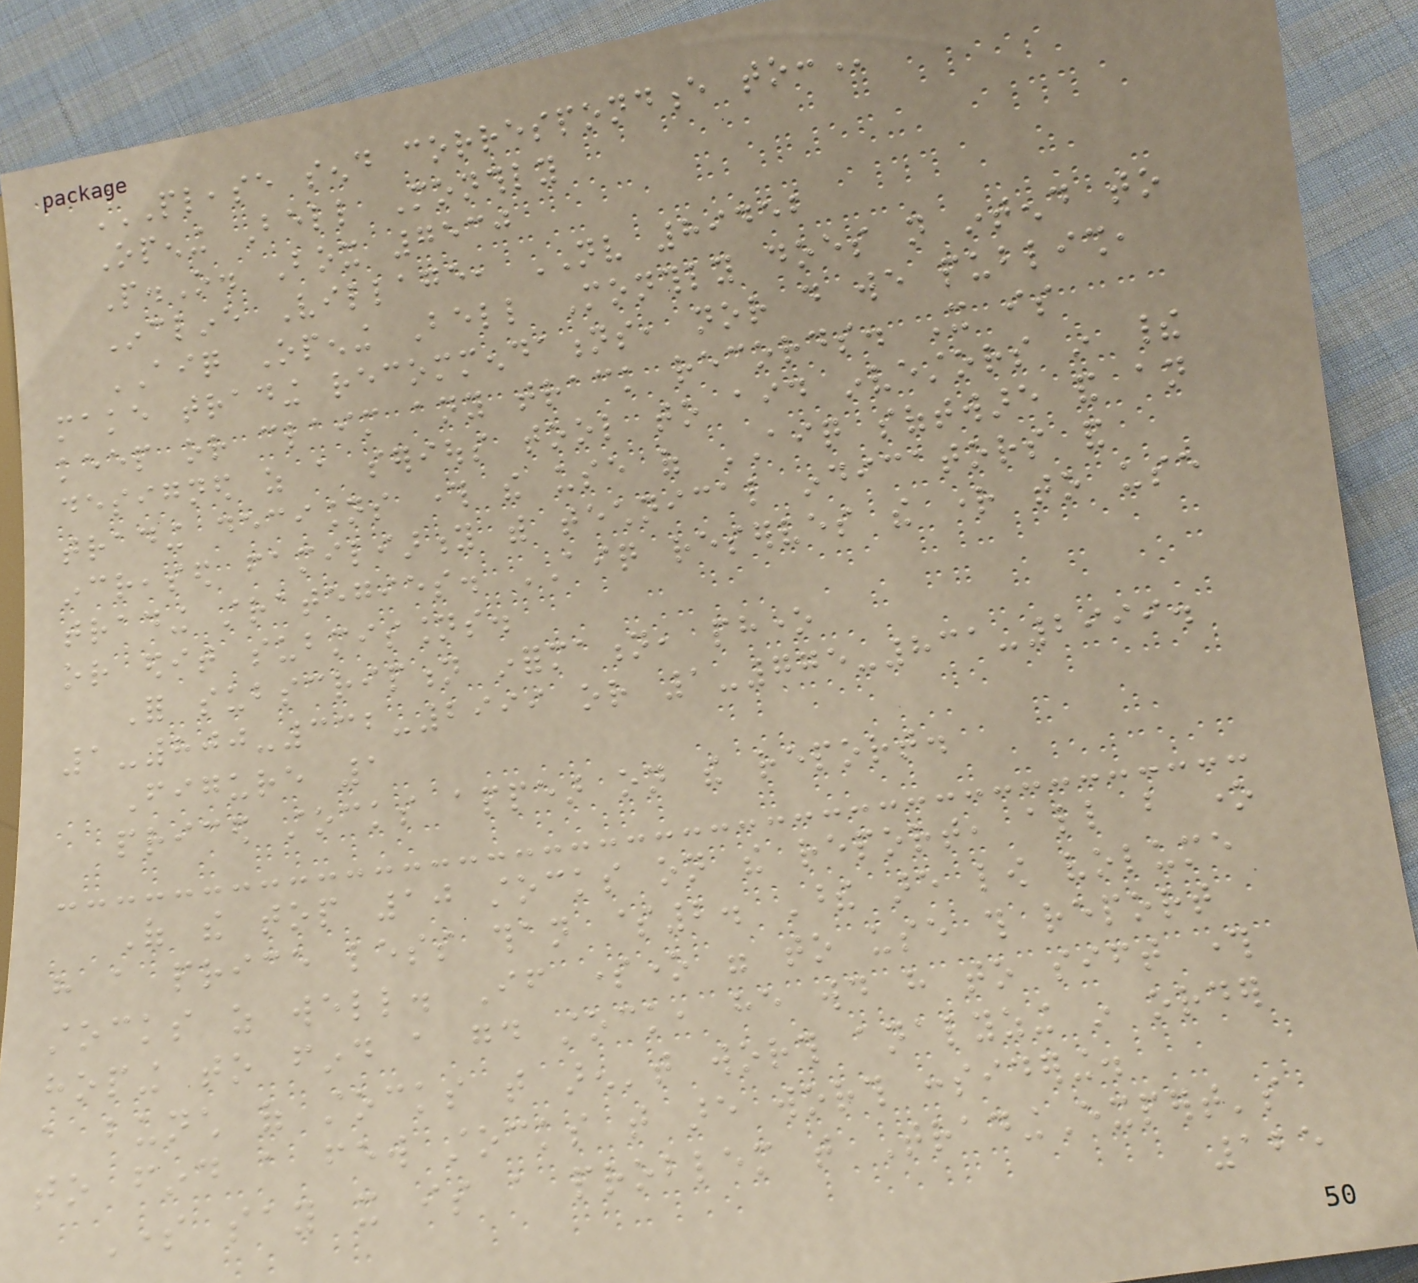PLEASE SEND CORRESPONDENCE TO:
Opening Bell Monthly
P.O. Box 7530
Incline Village, NV 89452
AIQ Opening Bell Monthly does not intend to
make trading recommendations, nor do we publish,
keep or claim any track records. It is
designed as a serious tool to aid investors in their
trading decisions through the use of AIQ software and an
increased familiarity with technical indicators and
trading strategies. AIQ reserves the right to use
or edit submissions.
For subscription information, phone
1-800-332-2999 or 1-775-831-2999.
Figure 1
priced stocks appear on the report.
Of the top 10 stocks on the report, all but one
have a price less than $2. These are low volume
stocks as well. If someone were to use this report
hoping to find a good stock, he would have to sift through
a bunch of stocks that aren't worth analyzing in order
to find a few stocks that are worth considering.
Some say it is a problem that TradingExpert's
125
